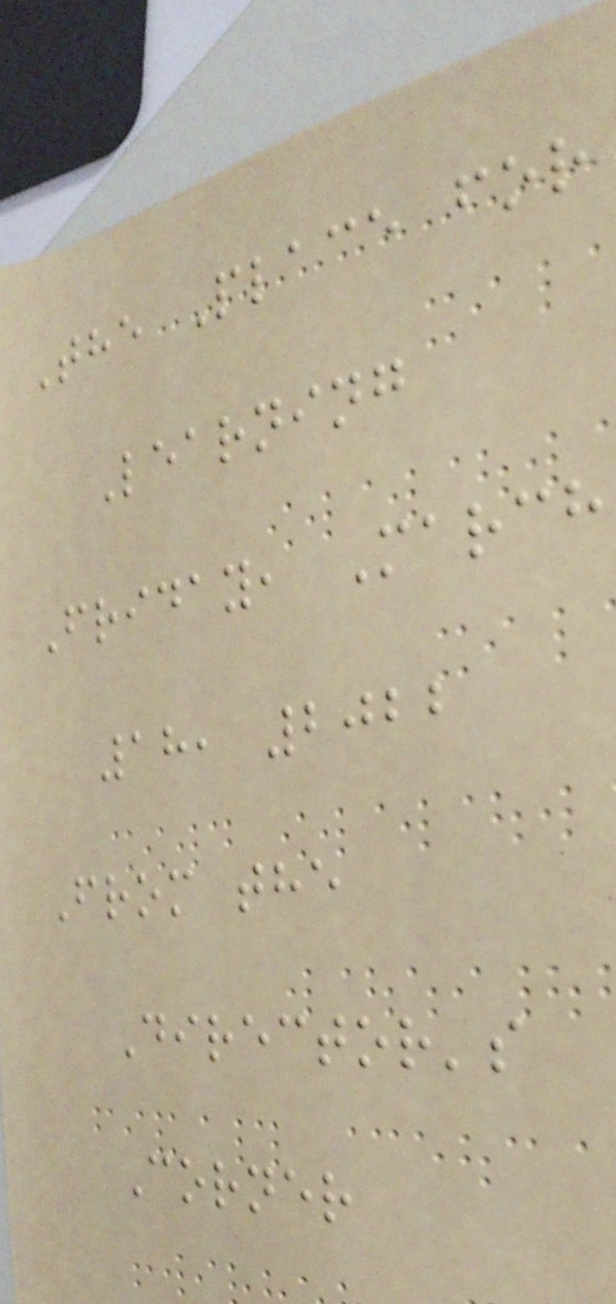The Place for
Learning
Friday, March
18, 2022
From the
Director's
Corner
